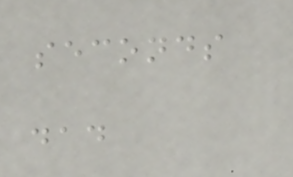seconds
dad
